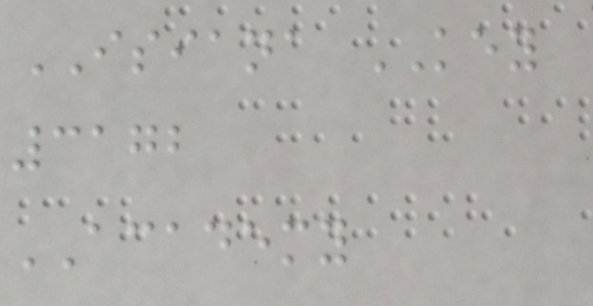ISIANA KEY
3172
ACADEMY
